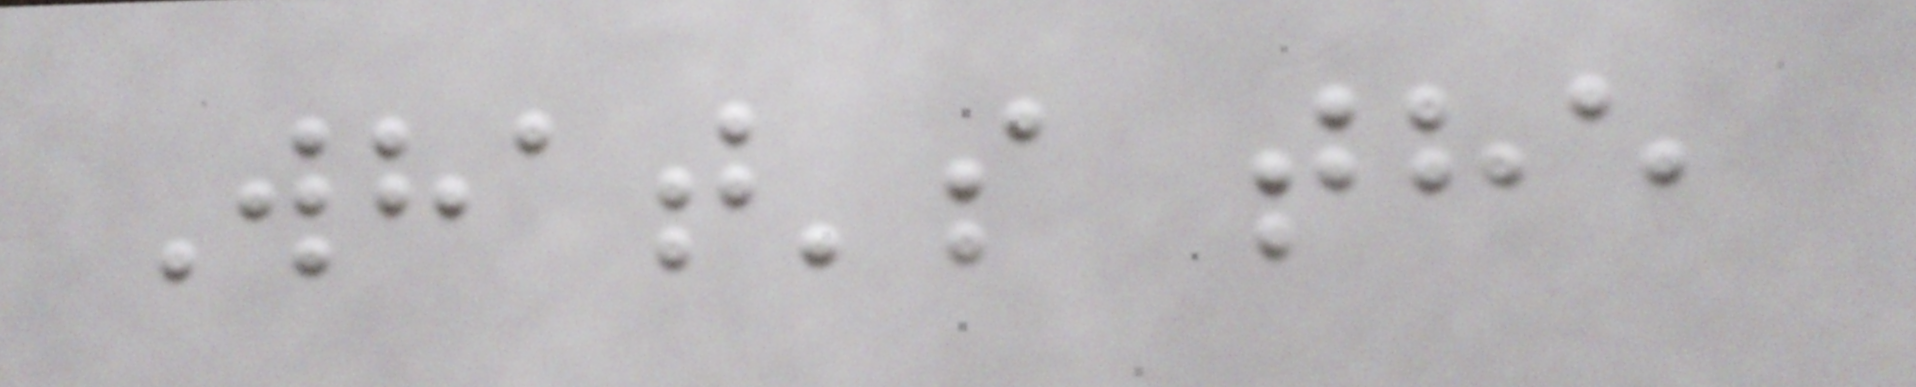What's the
